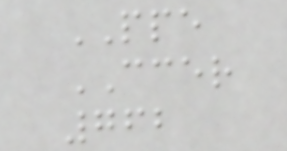PPE
CCER
762
